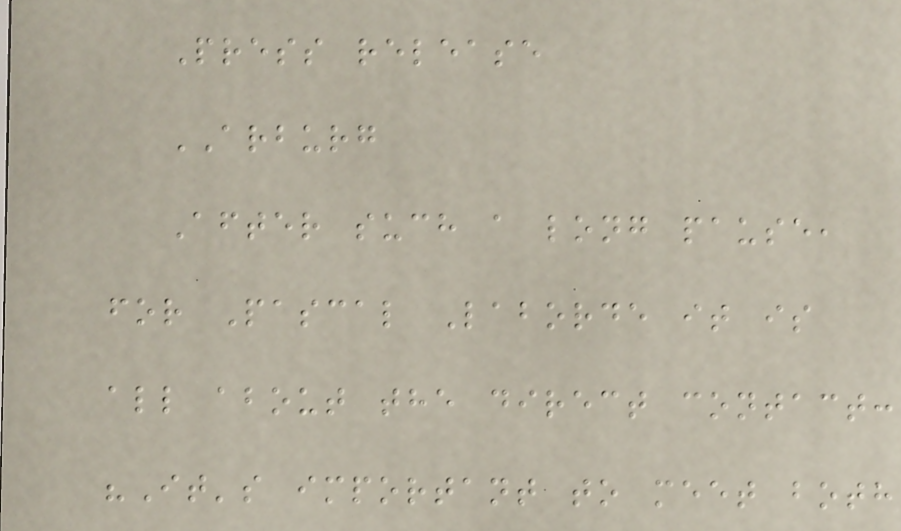Press release
ARBURG
After such a long pause,
for Pascal Laborde it is
all about the direct contact:
"It's important to meet both
